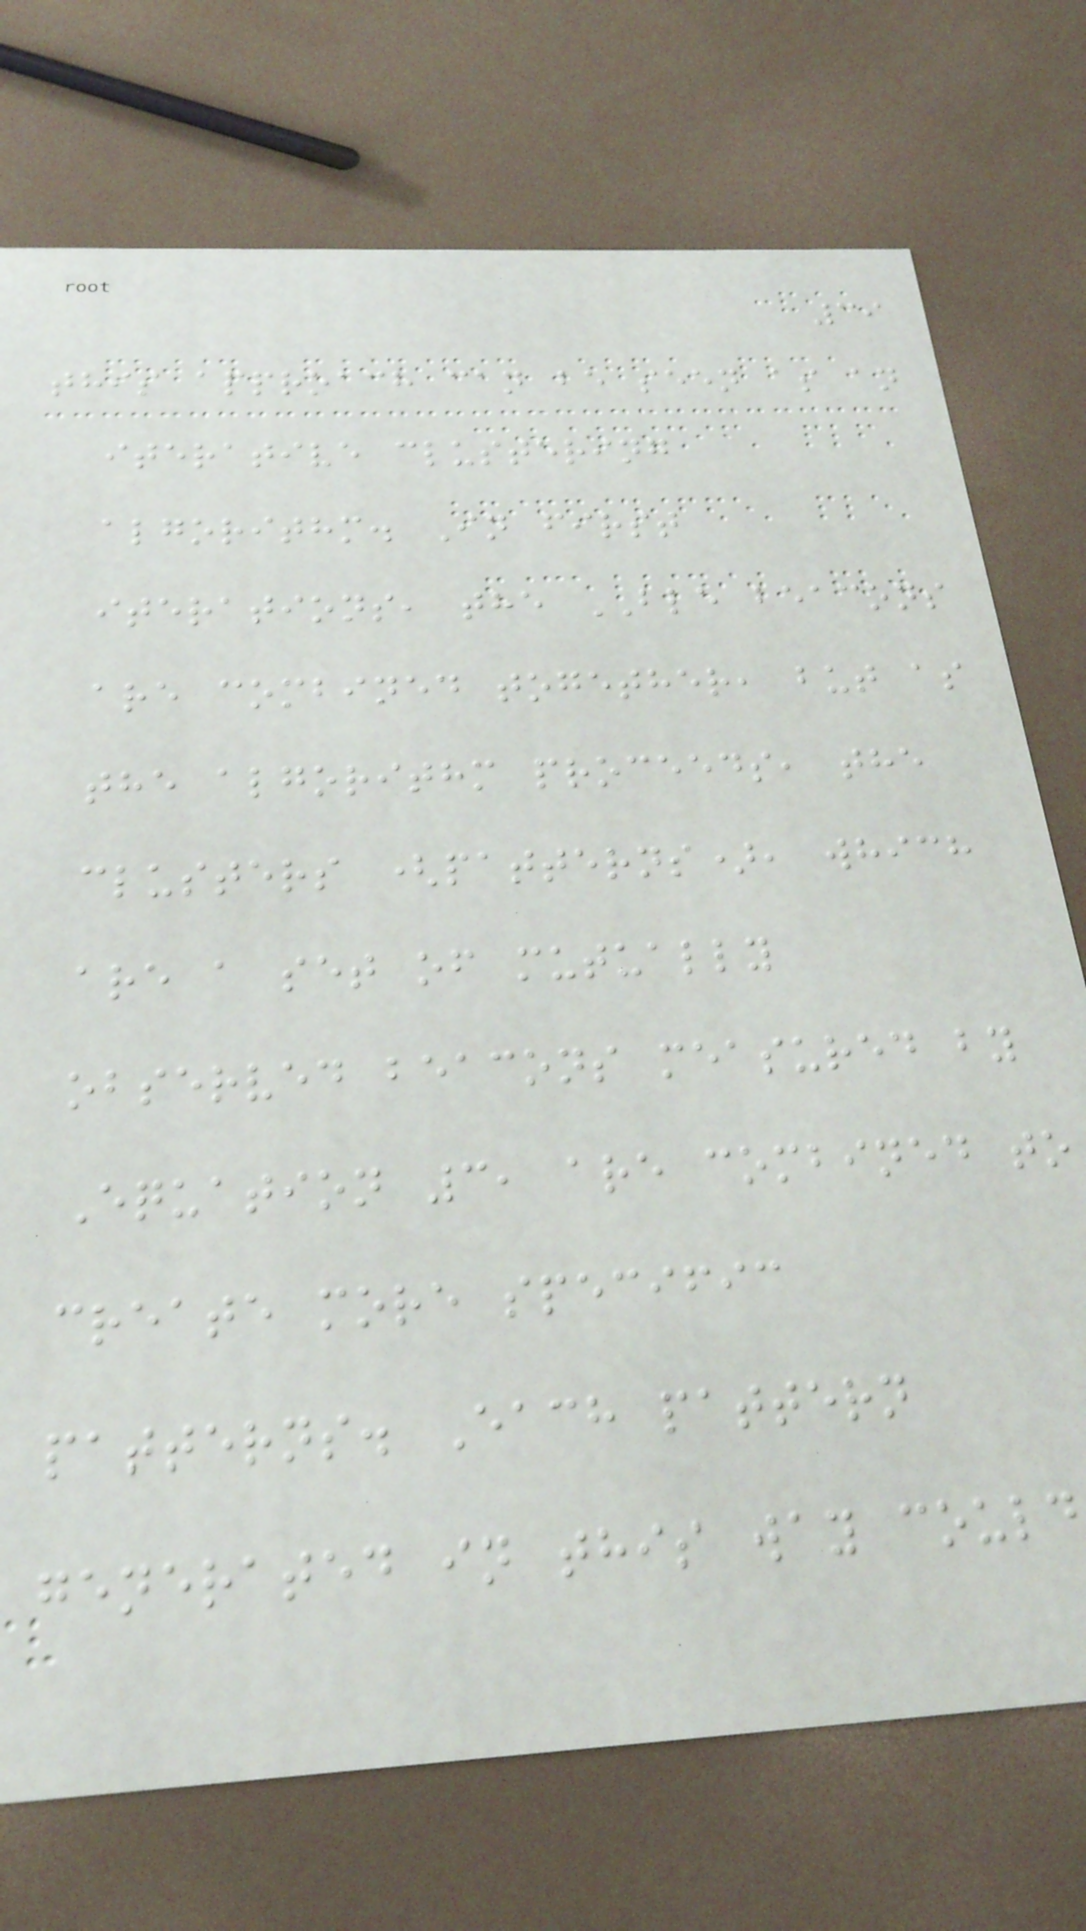39
this approach can be seen as an
iterative clustering
algorithm. In first
iterations, the BLE beacons
are combined together, but as
the algorithm proceeds, the
clusters (patterns), which
are a set of mutually
observed beacons measured by
Equation 3, are combined to
create more specific
patterns. Each pattern
generated in this way could
